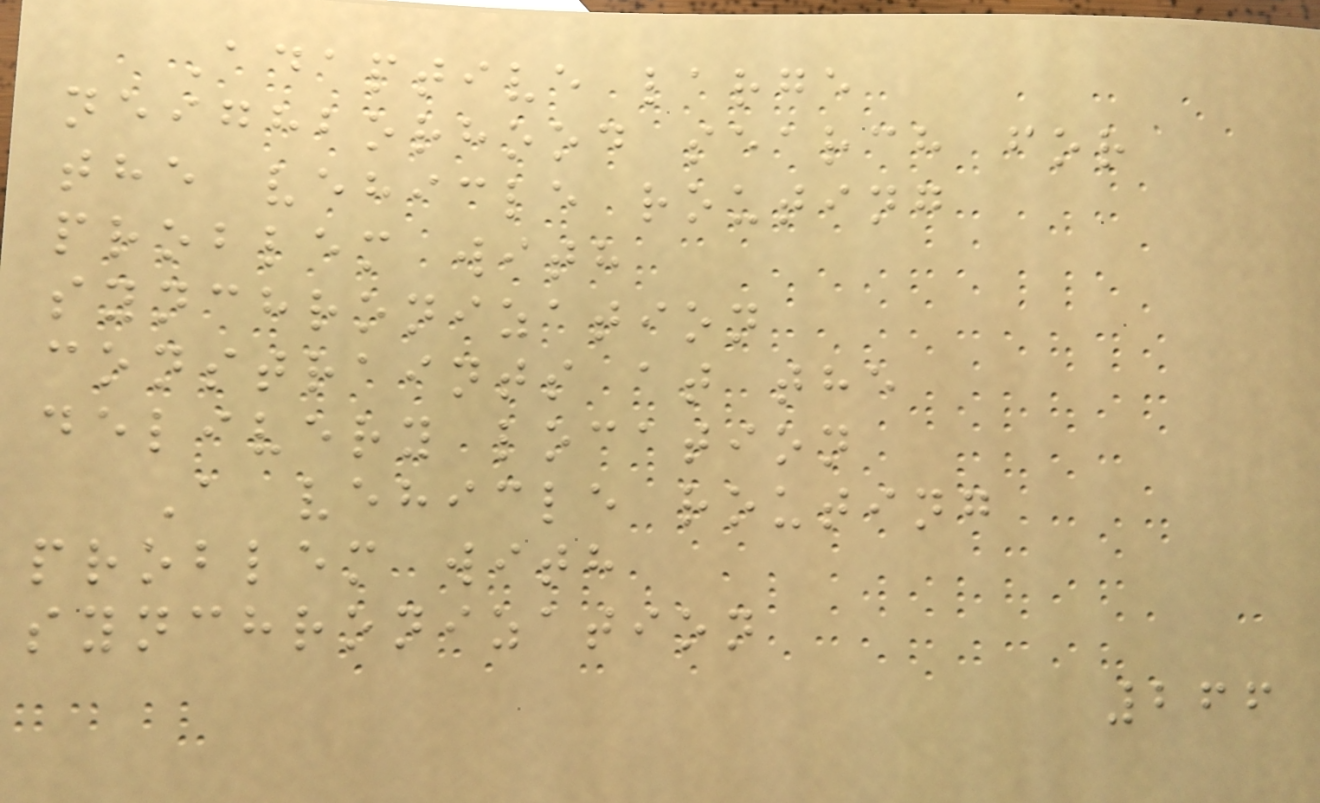Adaptive large
neighborhood search for
the vehicle routing
problem with
synchronization
constraints at the
delivery location
A vehicle routing
problem with
synchronization
266
